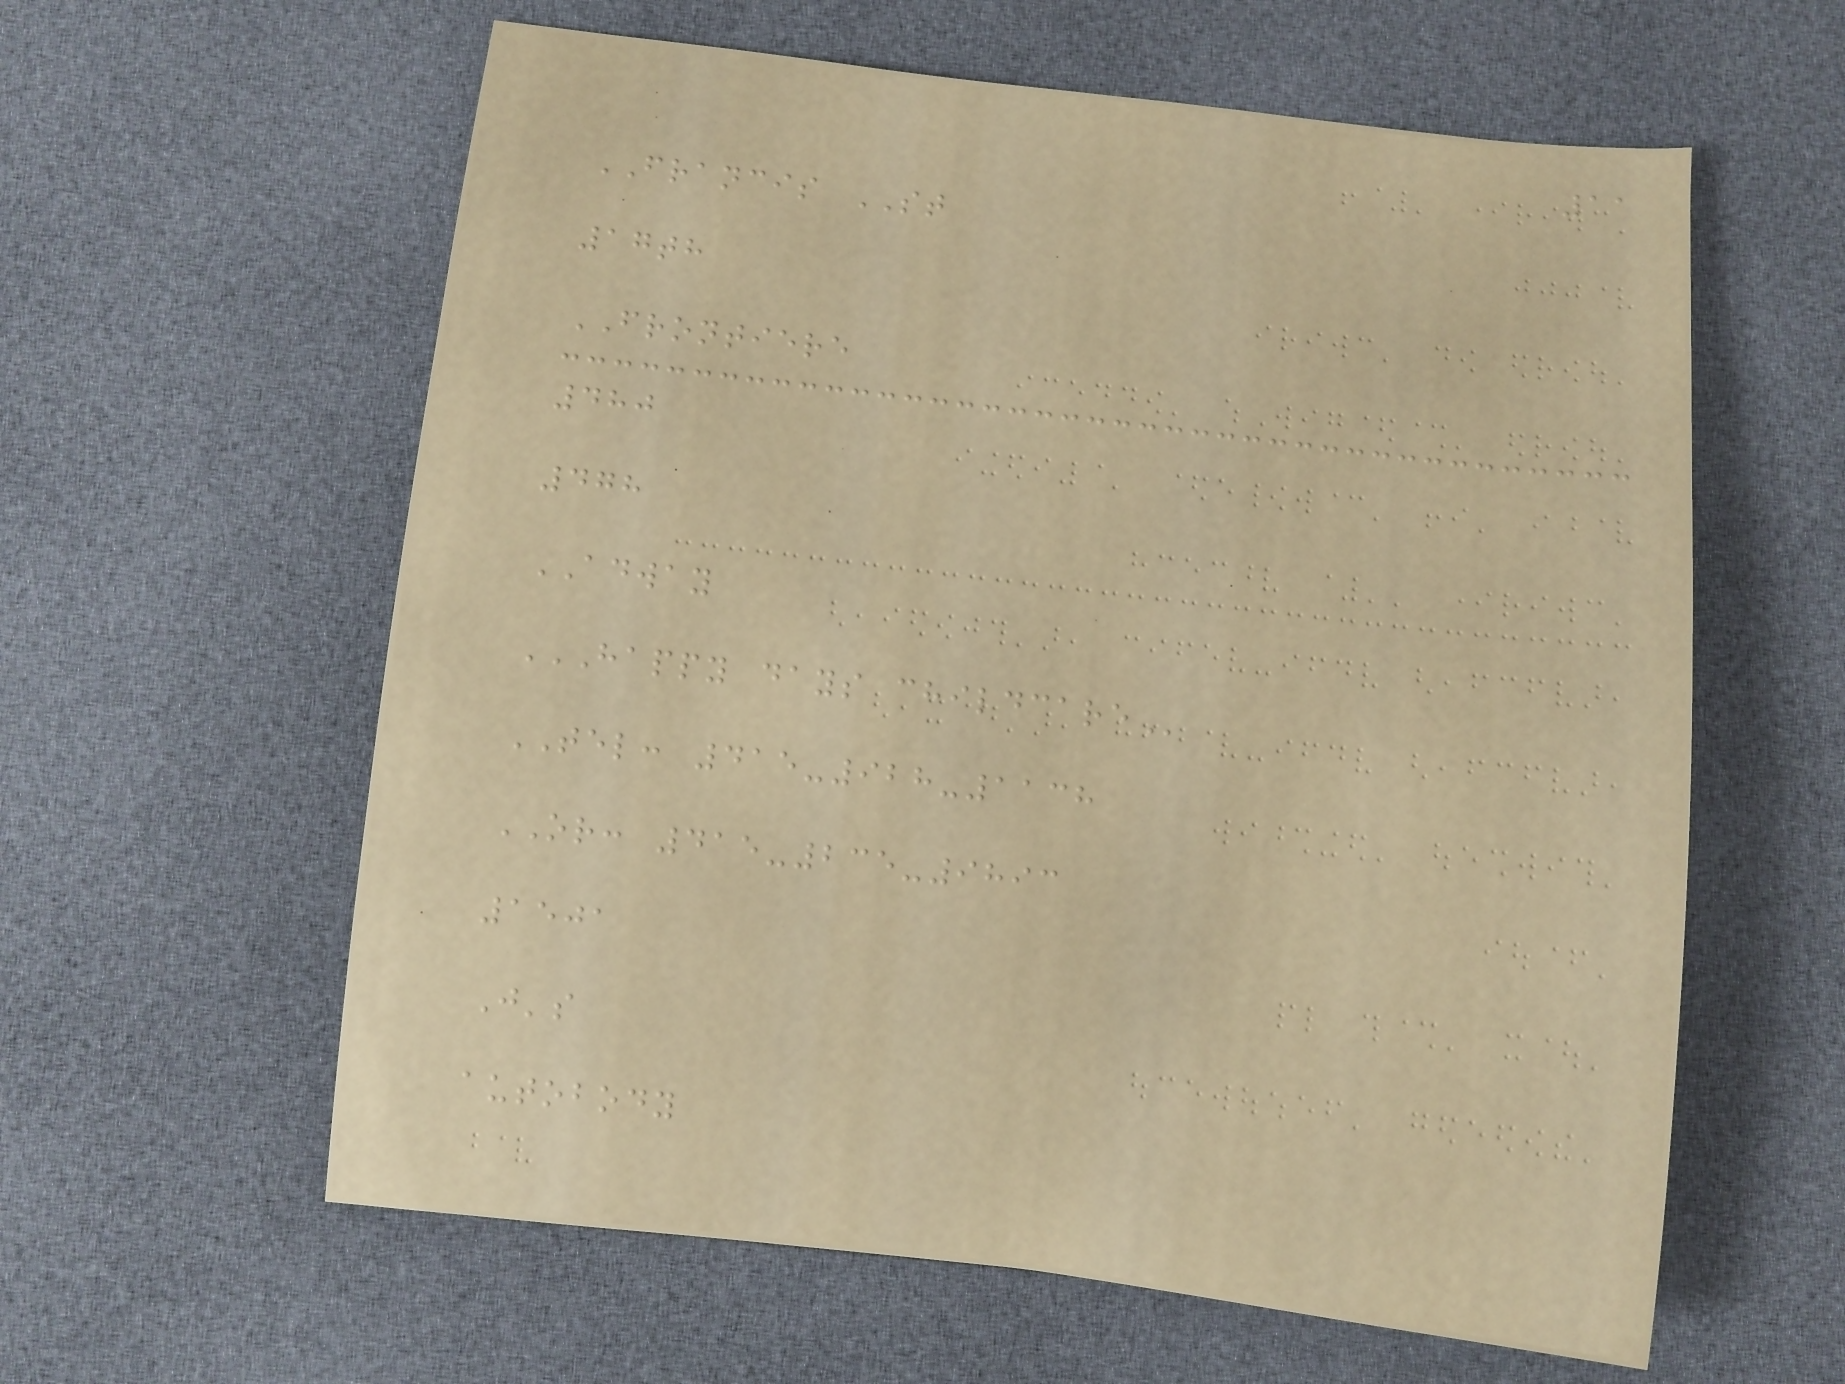11
FRANCIS ST
17th
FRONTIERE
480
478
ADWAY
HAPPY DAYS CHILDCARE
TEL: 415-928-1138
OR: 415-235-9893
1501
J's
autobody
